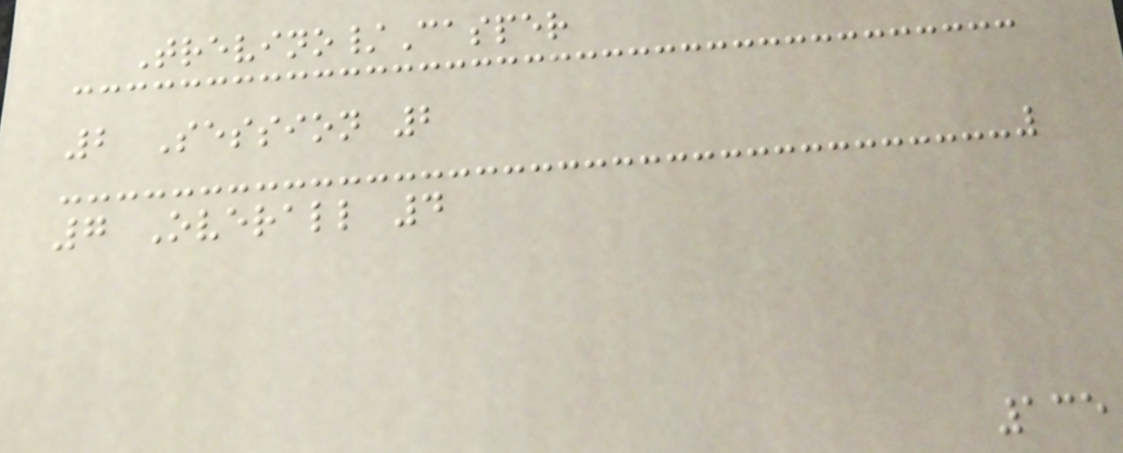Trevino/Casper
2 Session 2
7 Overall 4
135
